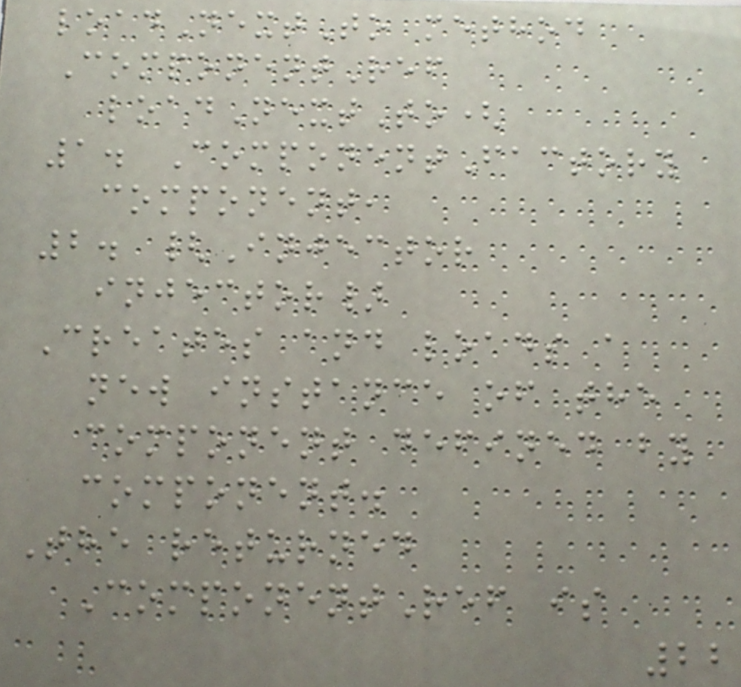loadNextTo method
ComponentRef
loadNextTo(
1. ComponentFactory
component,
2. {Injector
injector}
Creates and loads a
new instance of the
component defined by
component.
The returned
ComponentRef is
22
